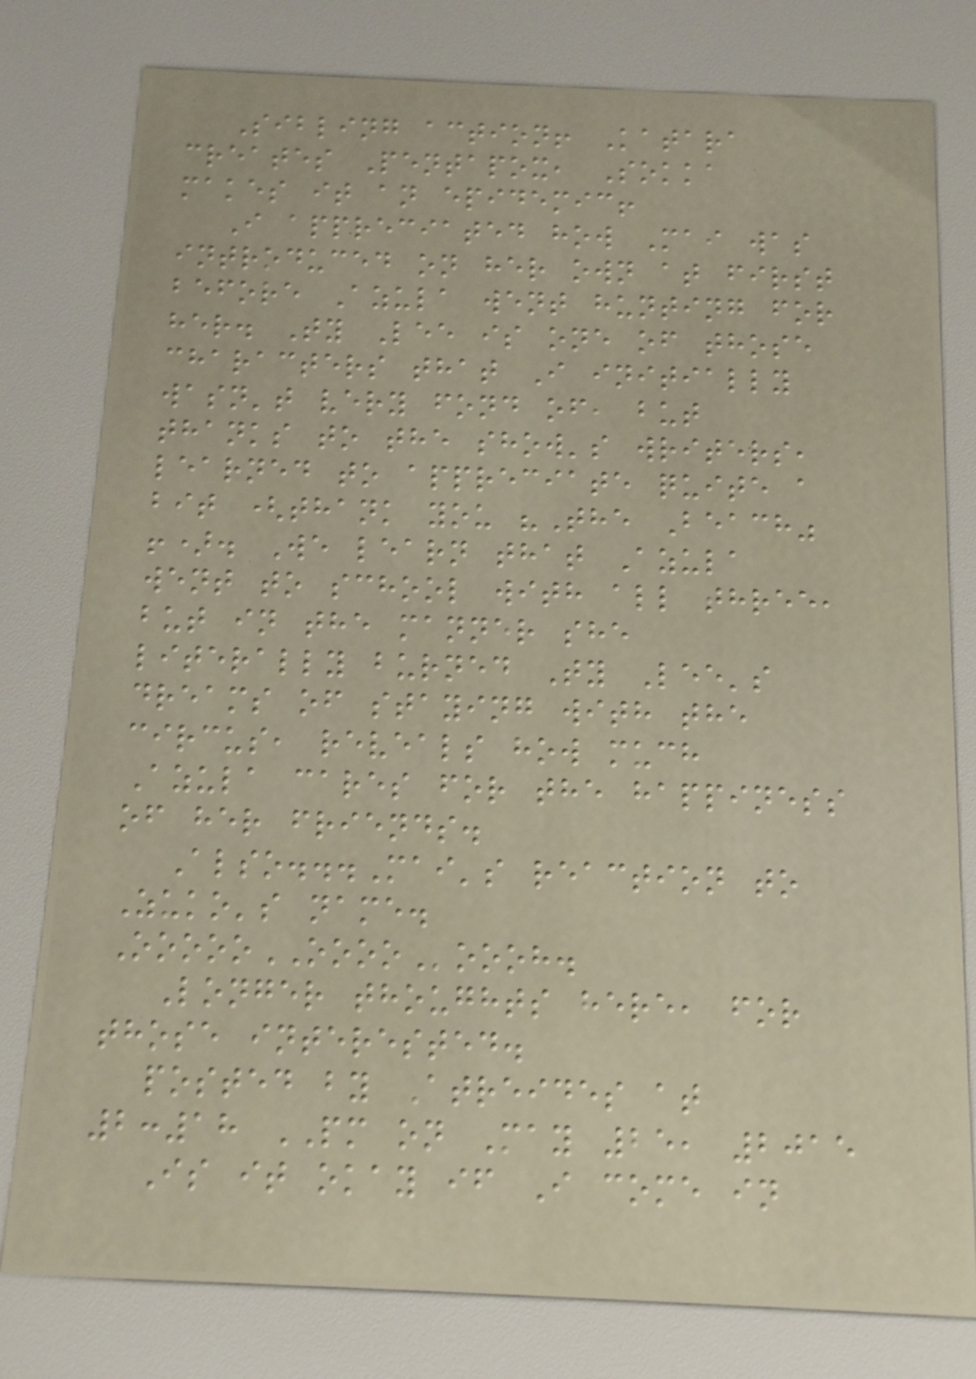Sibling action! Katara
creates Pentapox, Sokka
makes it an epidemic!
I appreciated how Mai was
introduced on her own at first
before Azula went hunting for
her. Ty Lee is one of those
characters that I initially
wasn't very fond of, but
thanks to the show's writers,
learned to appreciate quite a
bit (thank you "The Beach"
!). We learn that Azula
went to school with all three,
but in the manner she
literally burned Ty Lee's
dreams of staying with the
circus, reveals how much
Azula cares for the happiness
of her friends.
Also...Mai's reaction to
Zuko's name.
OooooOOOOoooh.
Longer thoughts here, for
those interested.
posted by Atreides at
2:18 PM on May 25, 2015
Is it okay if I come in
